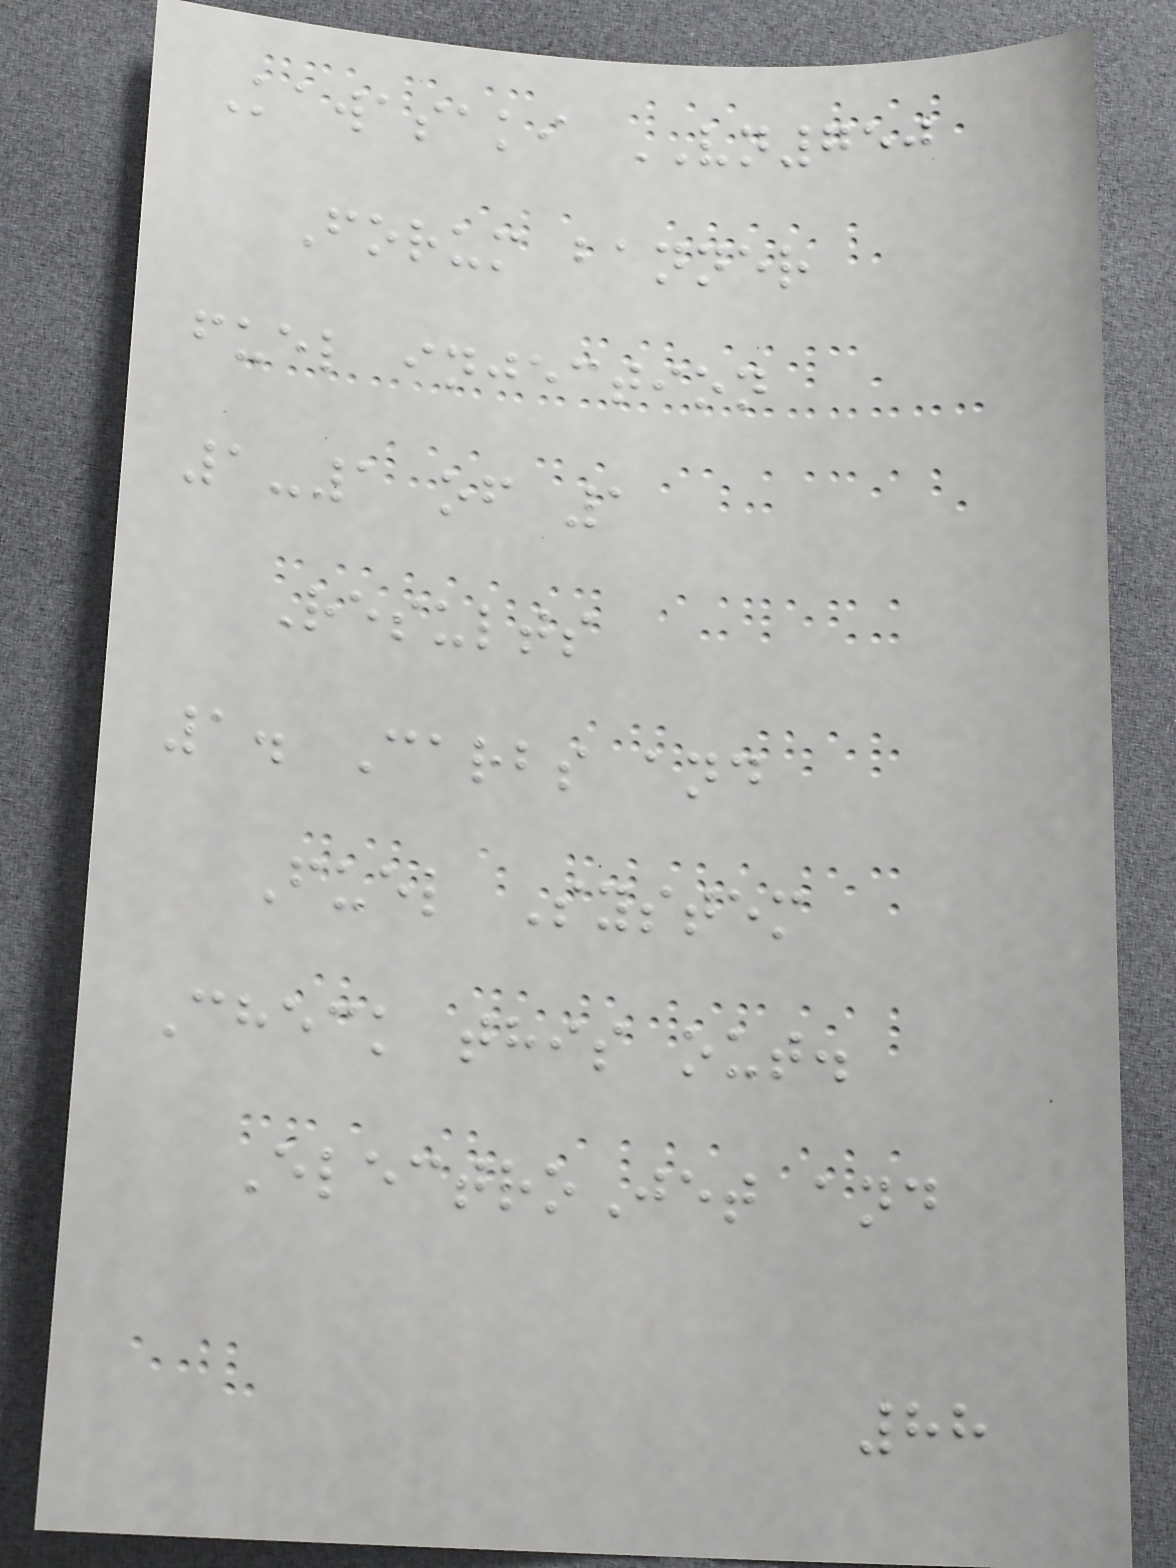Kawasaki VN750
Forum banner
fuel injection
1-1 of 1
Results
1. Carbs and
Fuel System
Check this out.
ElectroJet and
88
